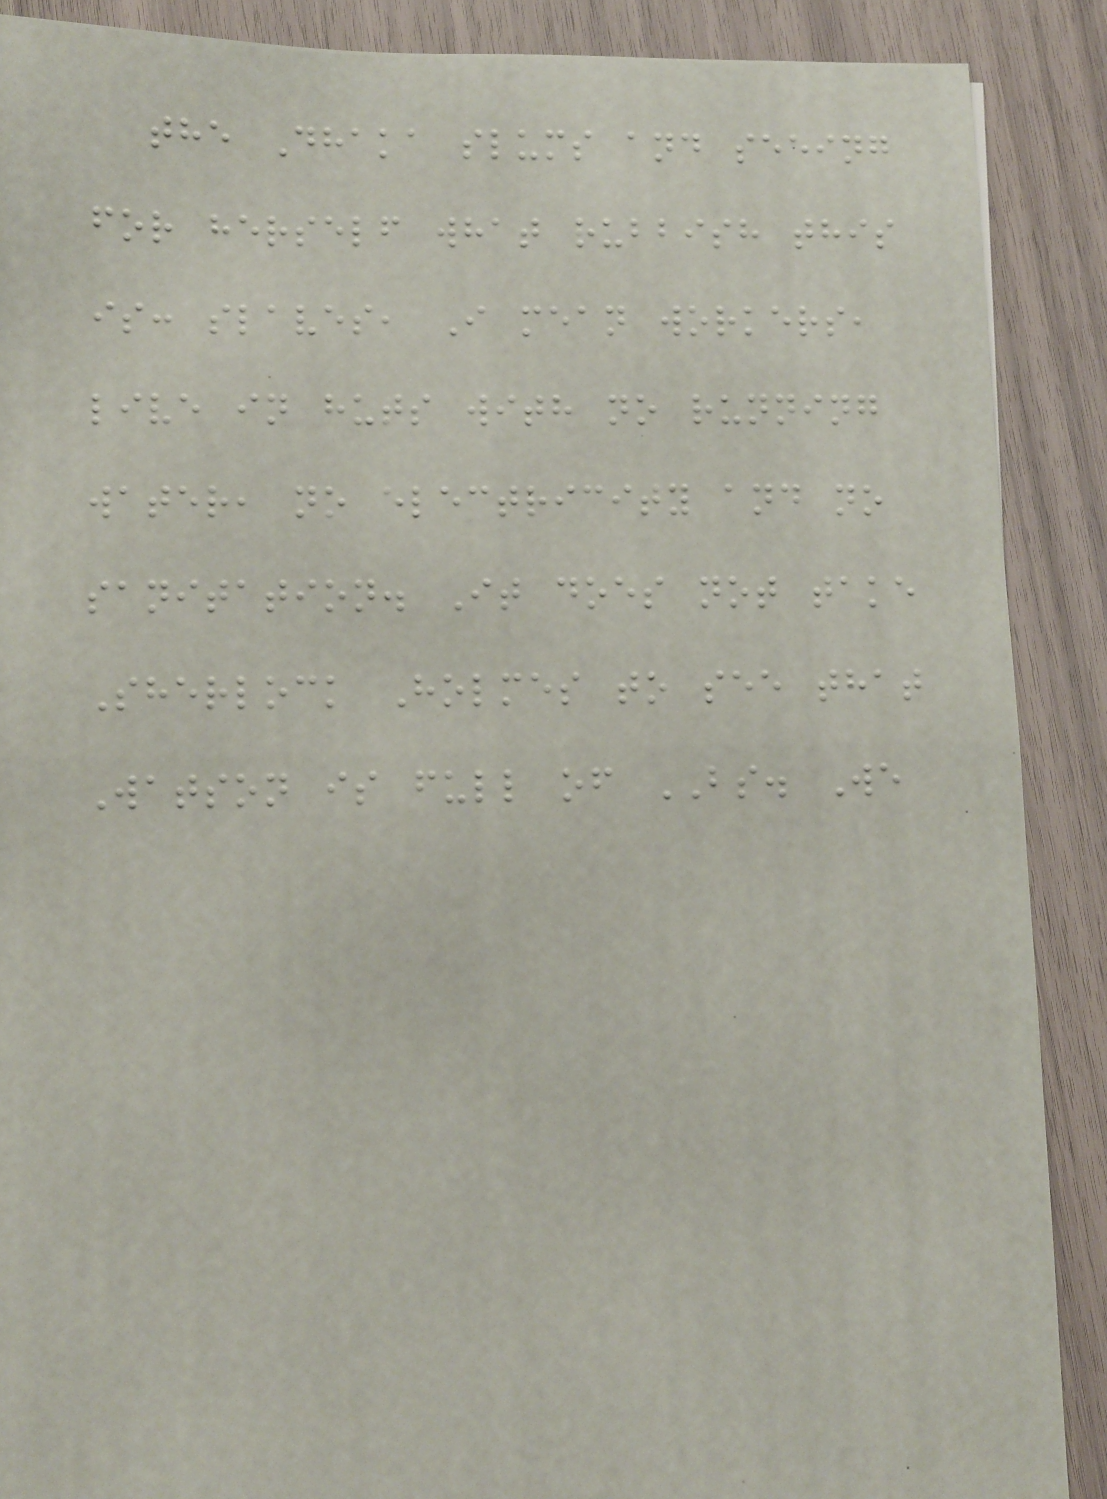the Dhaka slums and seeing
for herself what rubbish this
is: slaves, I mean workers,
live in huts with no running
water, no electricity and no
sanitation. It does not take
Sherlock Holmes to see that
Watson is full of BS. We
